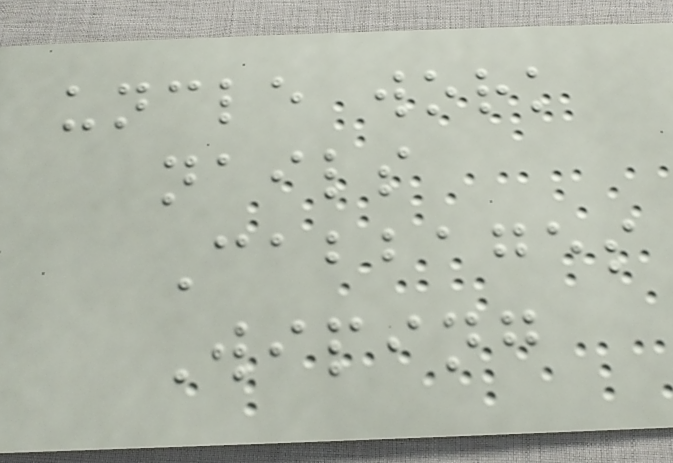uncle work
nails
Cabbages
Wiping
